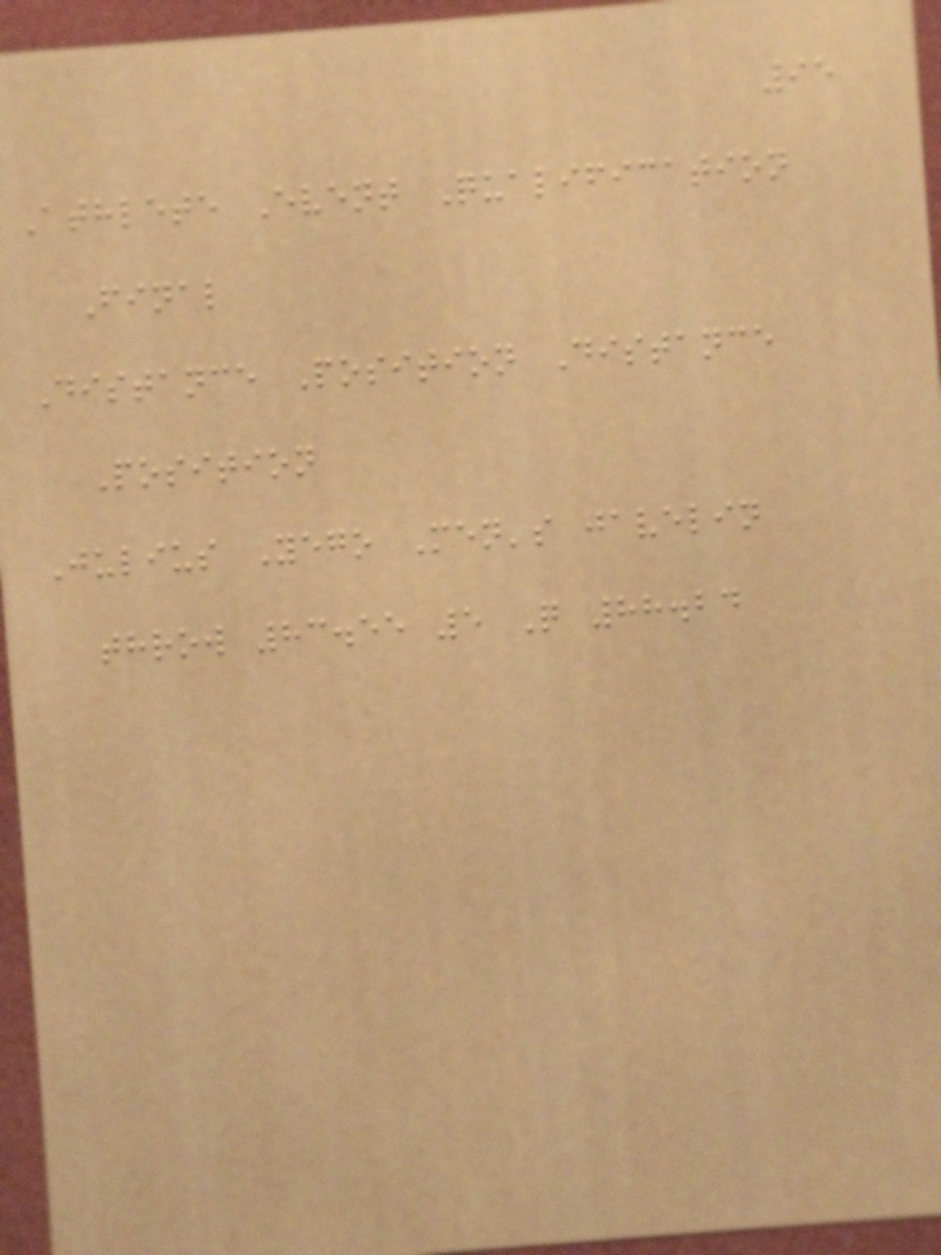95
Athlete Event Qualification
Final
Distance Position Distance
Position
Julius Yego Men's javelin
throw 83.55 5 Q 88.24
